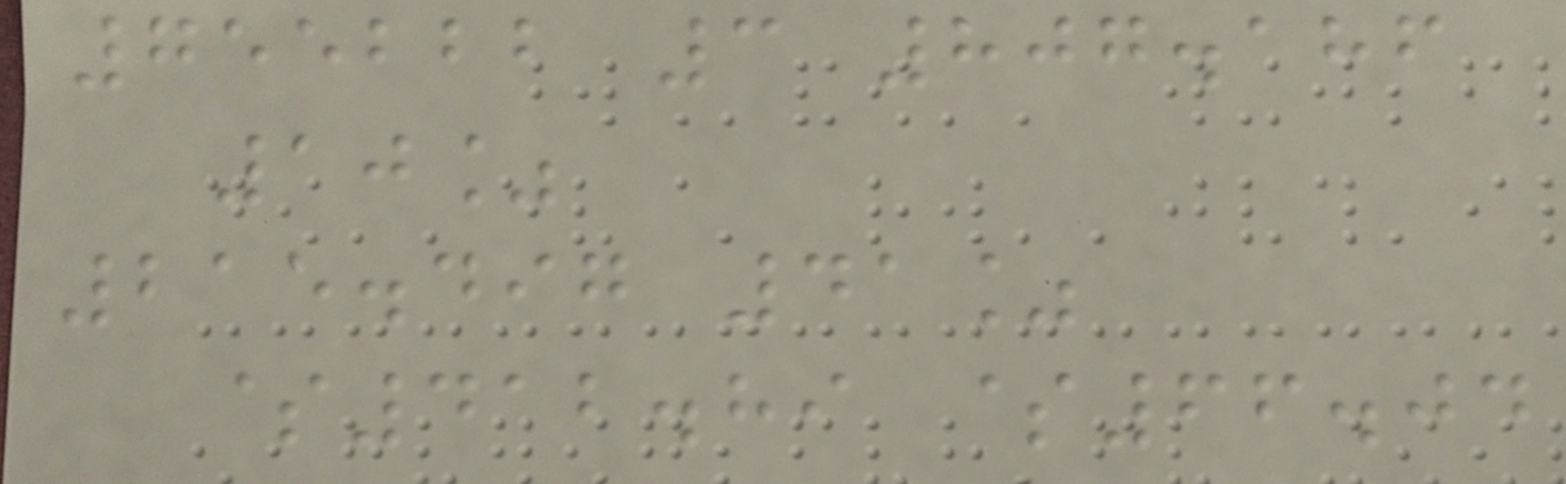755222 3 807.186
10%
215.497 41%
$412.89 $66.04
